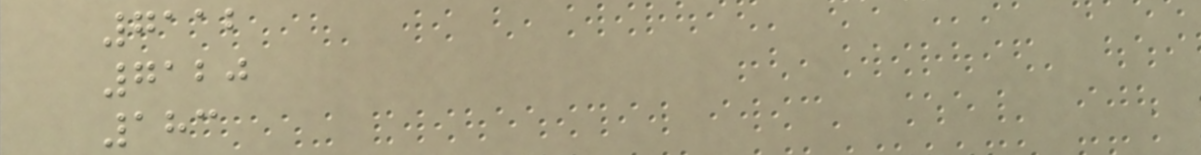7112
7120
183
